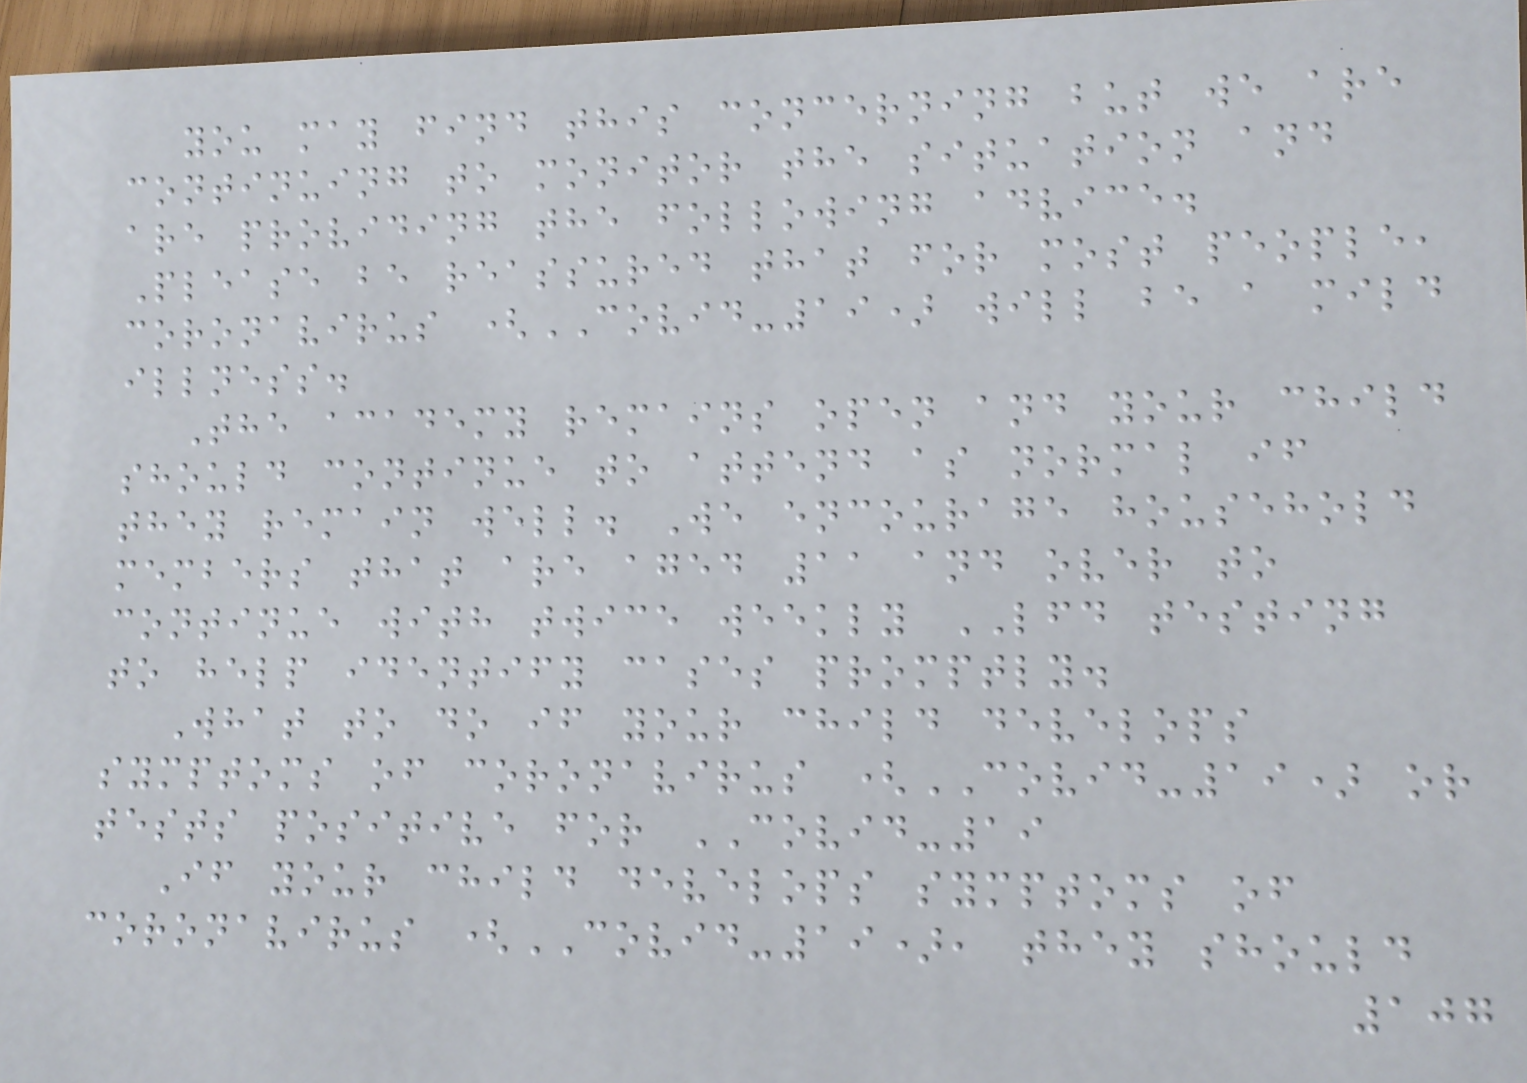you may find this concerning but we are
continuing to monitor the situation and
are providing the following advice.
Please be reassured that for most people,
coronavirus (COVID-19) will be a mild
illness.
The academy remains open and your child
should continue to attend as normal if
they remain well. We encourage household
members that are aged 11 and over to
continue with twice weekly LFD testing
to help identify cases promptly.
What to do if your child develops
symptoms of coronavirus (COVID-19) or
tests positive for COVID-19
If your child develops symptoms of
coronavirus (COVID-19), they should
107
